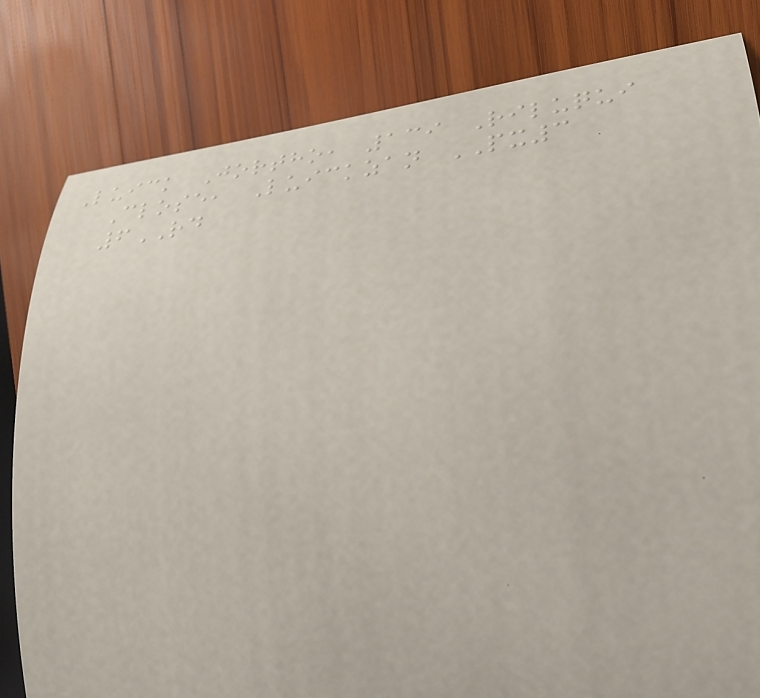Luick Jortho, 139 Riluqui
Close, Luickzan PX3
6RD
